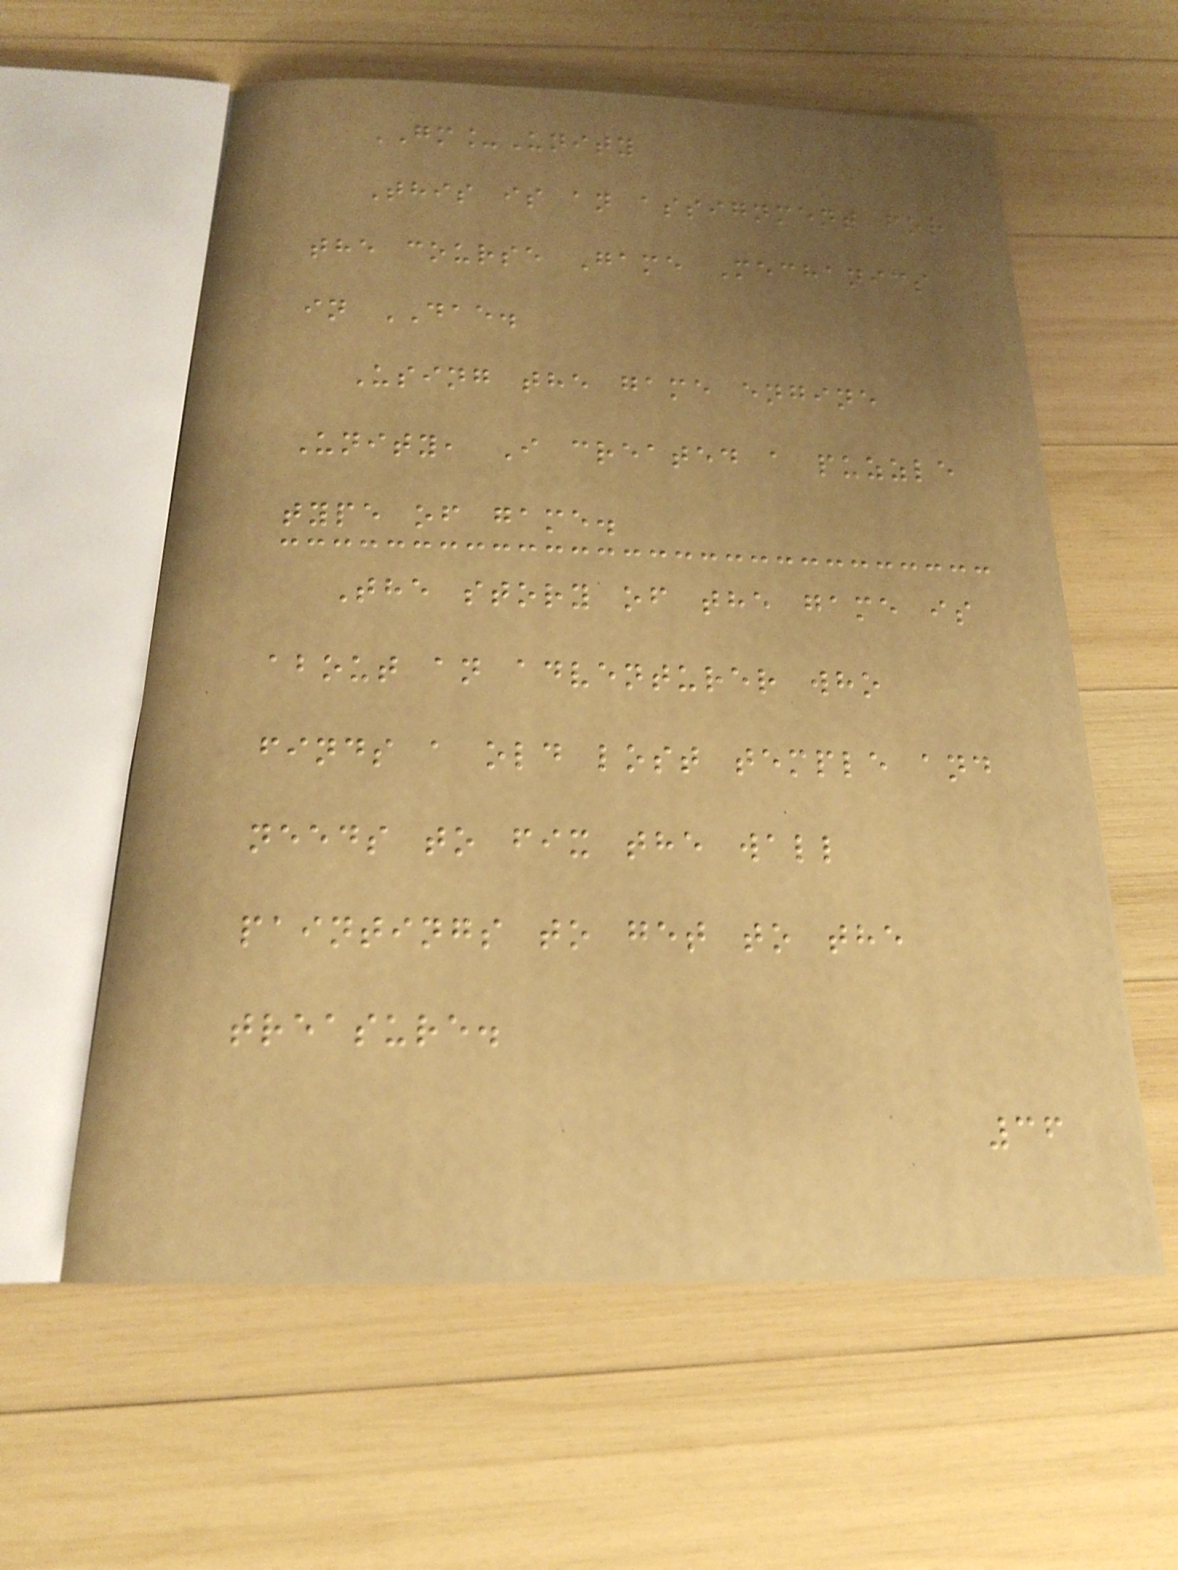GM_Unity
This is an assignment for
the course Game Mechanics
in DAE.
Using the game engine
Unity, I created a puzzle
type of game.
The story of the game is
about an adventurer who
finds a old lost temple and
needs to fix the wall
paintings to get to the
treasure.
36
